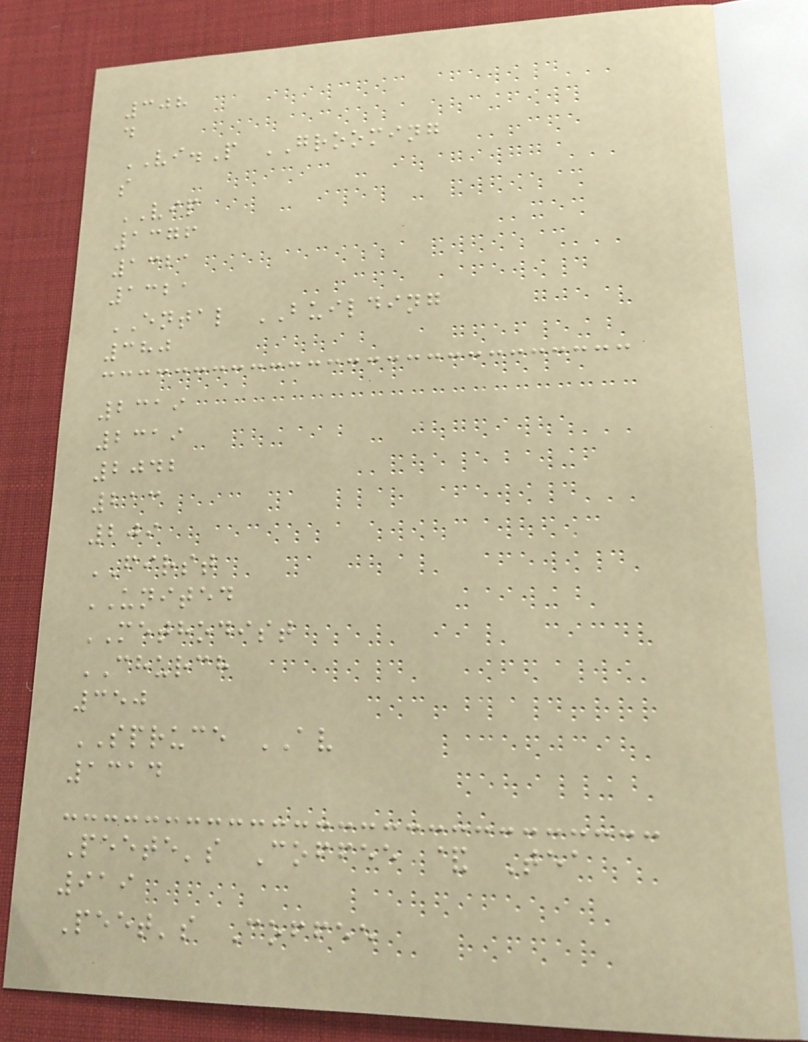308
d
VI.P GROOMING
s
VIP
1376
1321
1321
ENTAL BUILDING
380
2319
2319
2042
213
209
FIRST
UNITED
METHODIST
CHURCH
350
SPRUCE AV
1314
Peete's Coffee & Tea
919
Peet's Coffee
